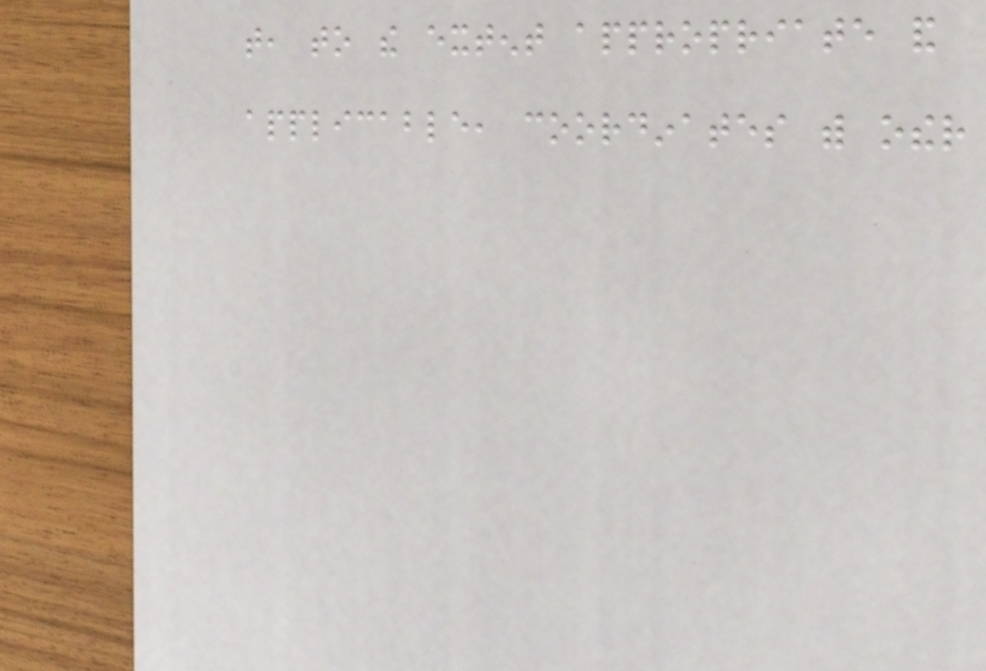that, to the extent appropriate and
applicable, coordinates with other
